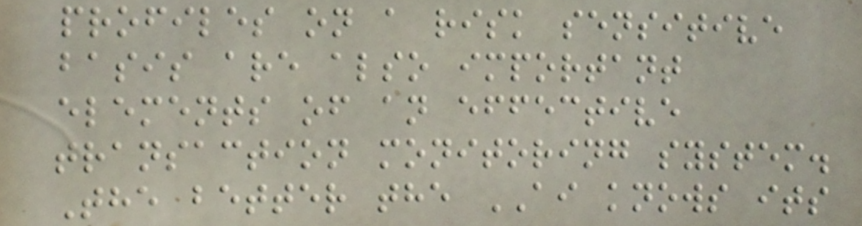profiles on a risk sensitive
basis are also important
elements of an effective
transaction monitoring system.
The better the AI knows its
